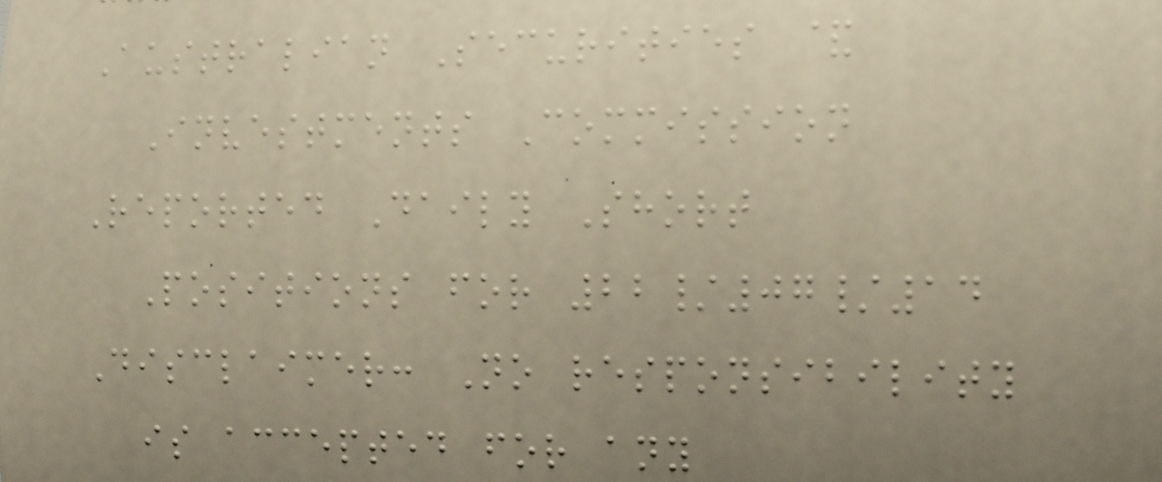Australian Securities &
Investments Commission
Reported Daily Short
Positions for 22/07/14
Disclaimer: No responsibility
is accepted for any
